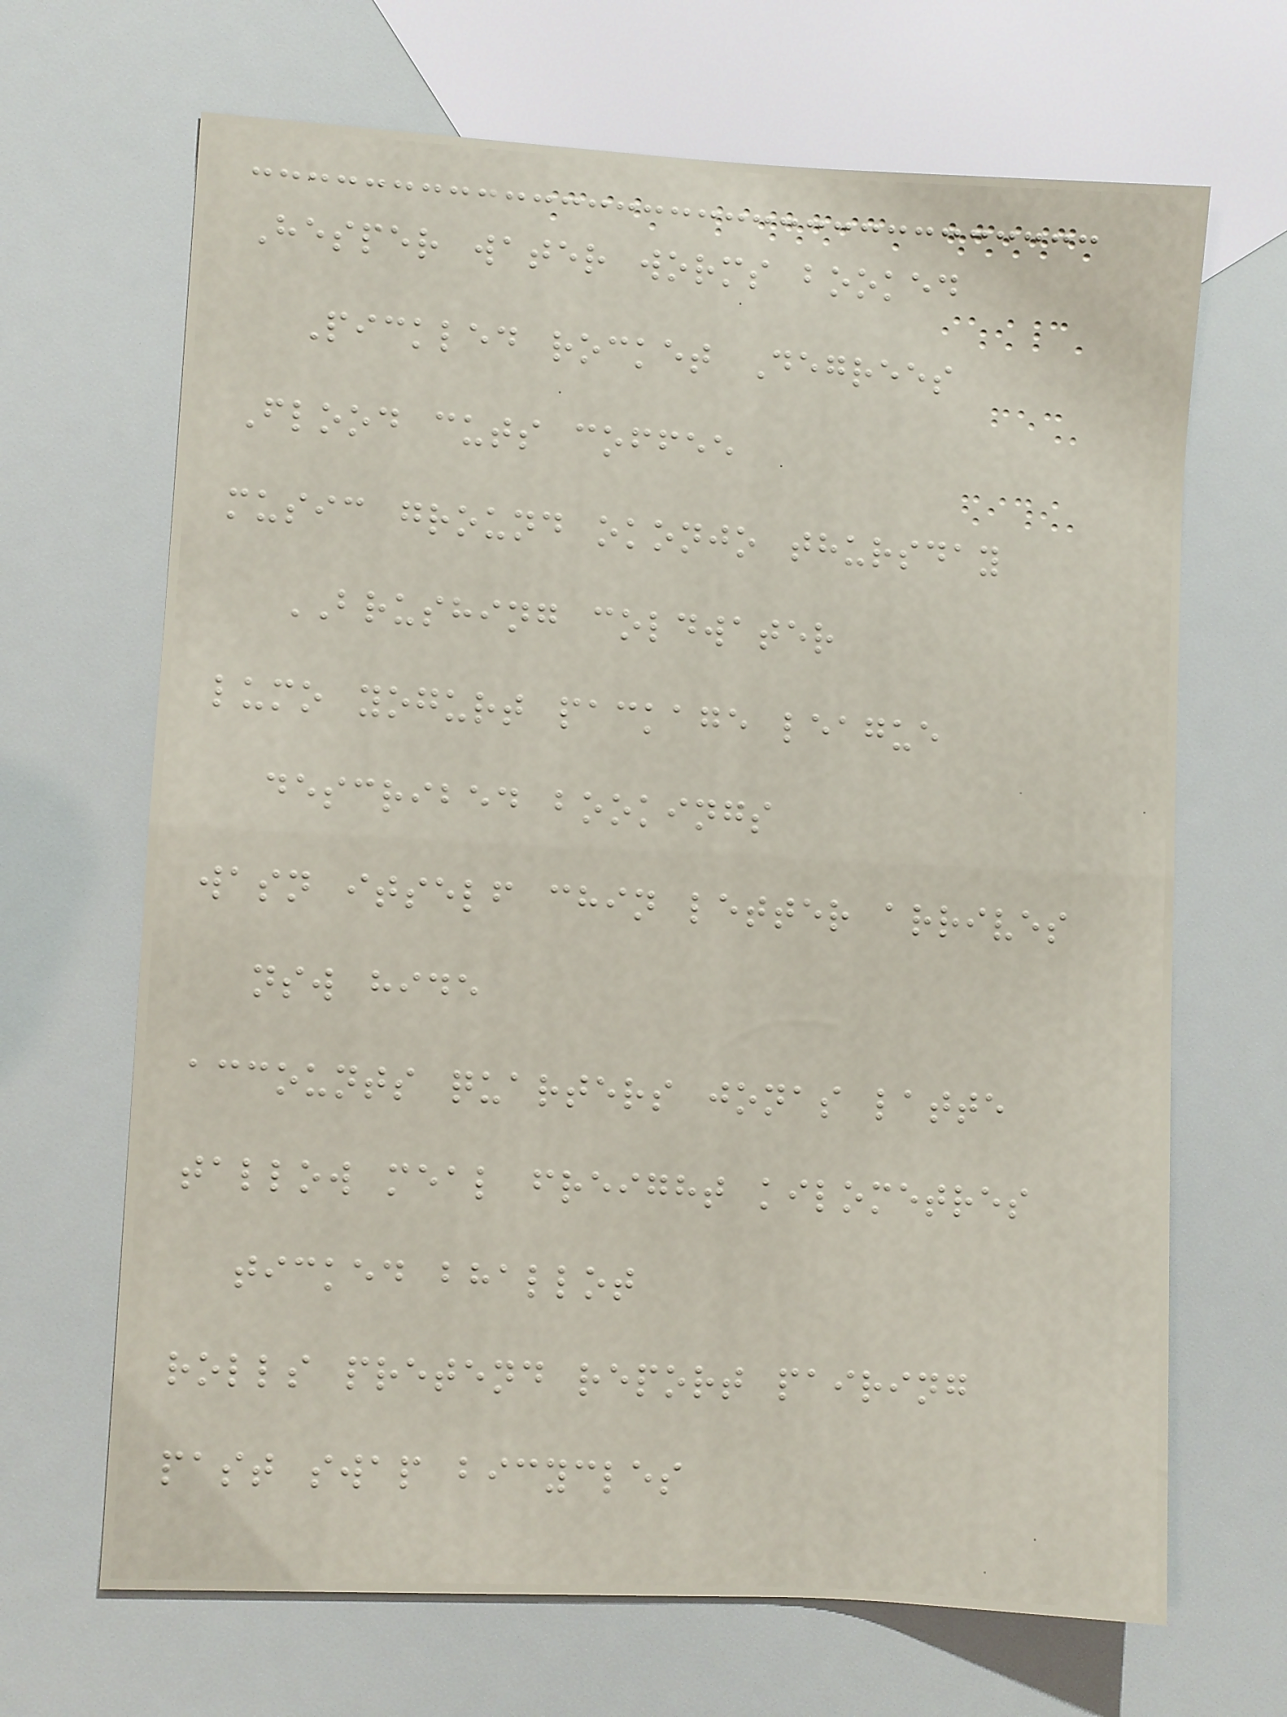Hesper water worms booked
Pickled rocket Degrees
Flood cuts coffee
music ground okonjo thursday
BRUSHING coldwater
lumo yogurt package league
described bookings
wasn itself chin letter arrives
nsw hide
accounts quarters jonas latte
tallow meal freight kilometres
ticked bhallot
rolls pretend report pairing
past swap bicycles
